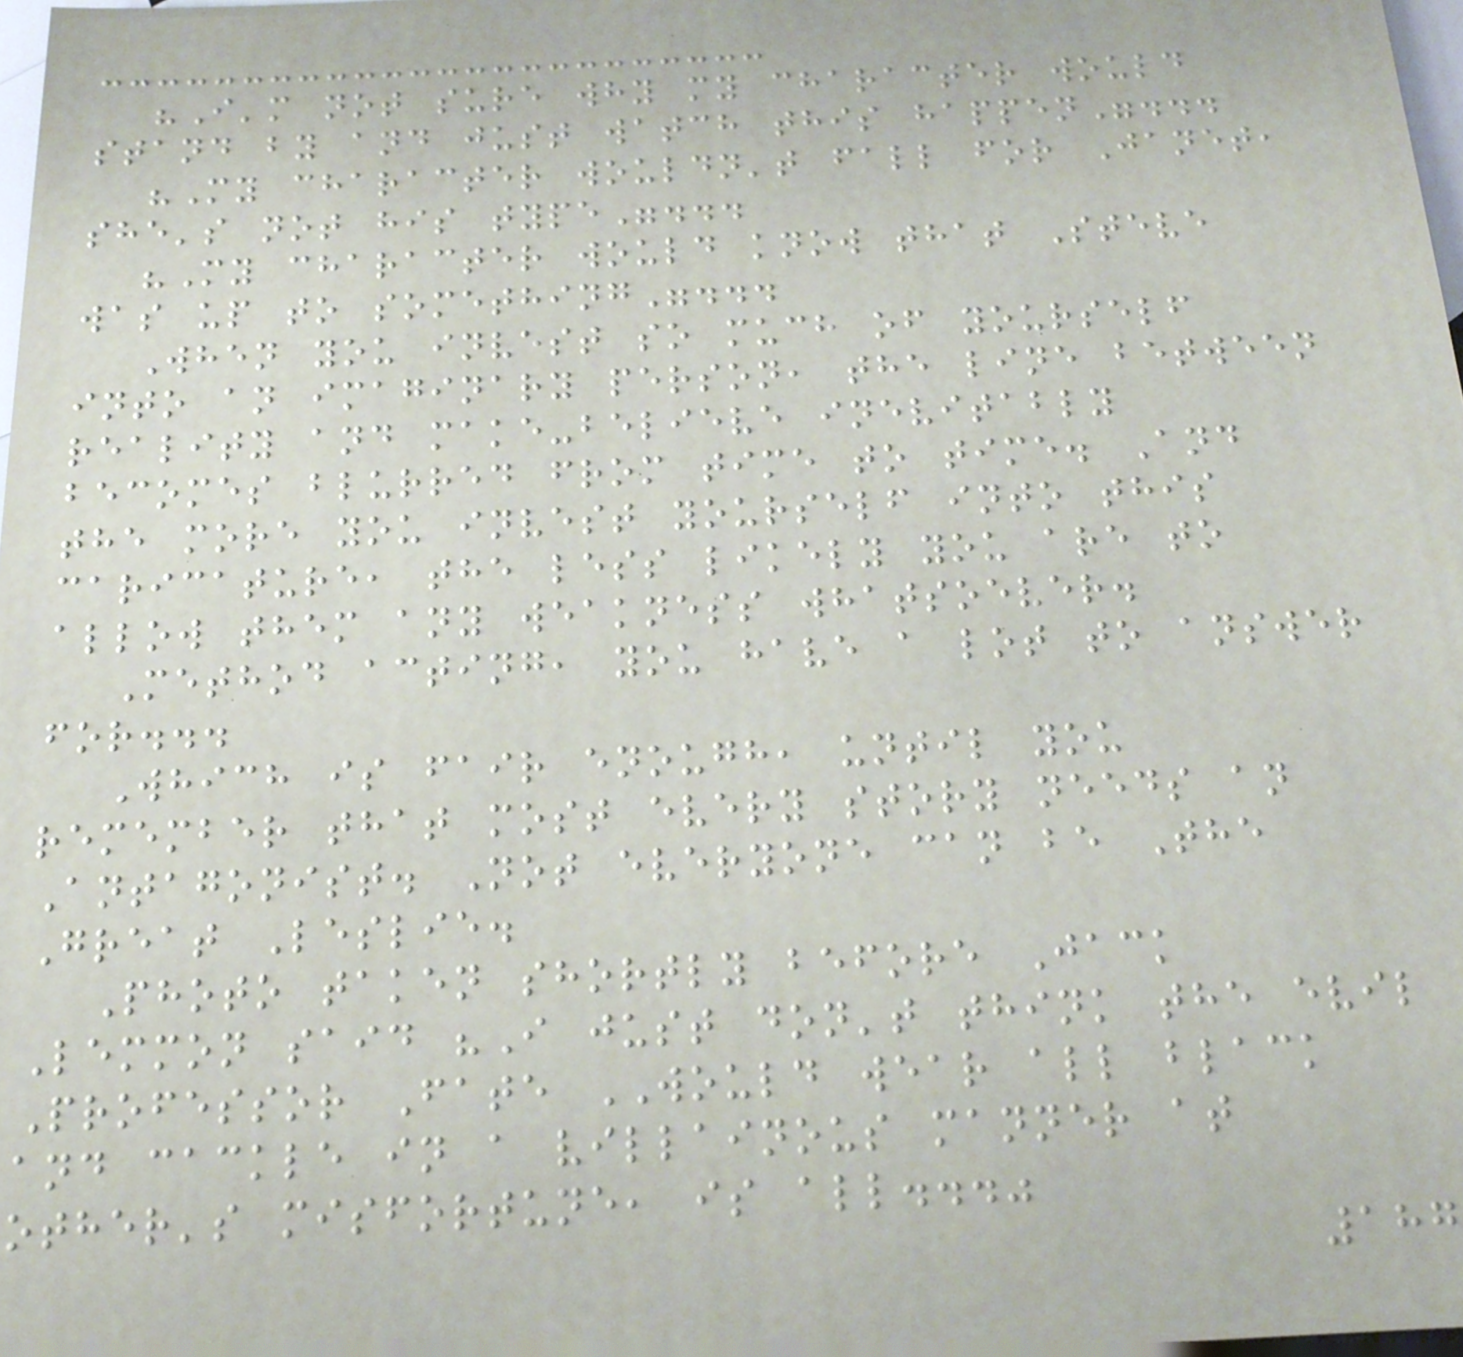"I'm not sure why my character would
stand by and just watch this happen"...
"My character wouldn't fall for Janet,
she's not his type"...
"My character would know that Steve
was up to something"...
When you invest so much of yourself
into an imaginary person, the line between
reality and make-believe inevitably
becomes blurred from time to time. And
the more you invest yourself into this
caricature, the less likely you are to
allow them any weakness whatsoever.
Method acting, you have a lot to answer
for...
Which is fair enough, until you
remember that most every story needs an
Antagonist. Not everyone can be The
Great Leslie.
Photo taken shortly before Jack
Lemmon said "I just don't think the evil
Professor Fate WOULD wear all black
and cackle in a villainous manner at
other's misfortune, is all..."
187
